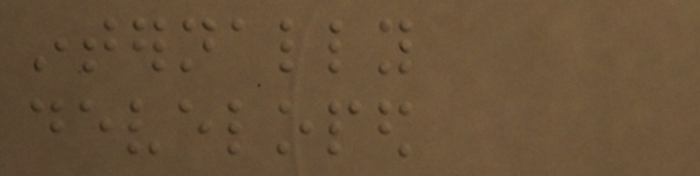internally
developed
